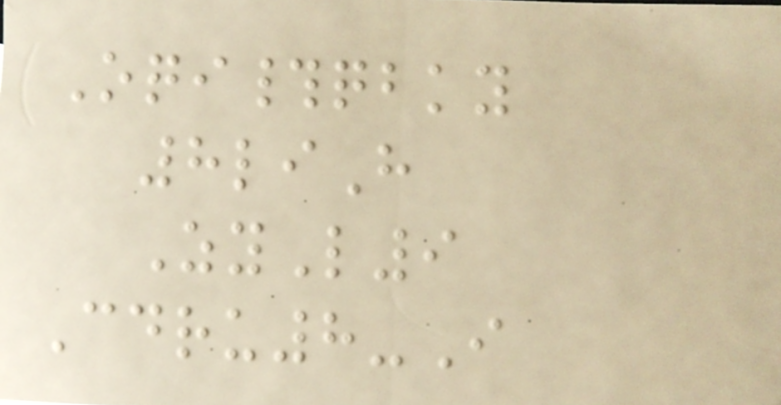Oqi#qbky
8liH
ZyL9
Cdru8-I
